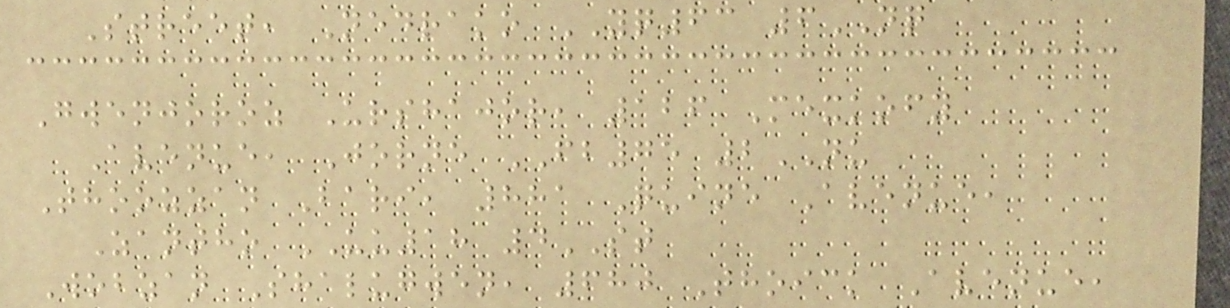Street, Nedrako YQ63 6NQ
Gwenjoroz Urshajor, 126 Mexkofy
Avenue, Jorne FB75 2NU
Thoozzan Bari, 881 Quine Avenue,
Zantho UU18 4ST
Wobzan Shalugwen, 680 Thoick Avenue,
